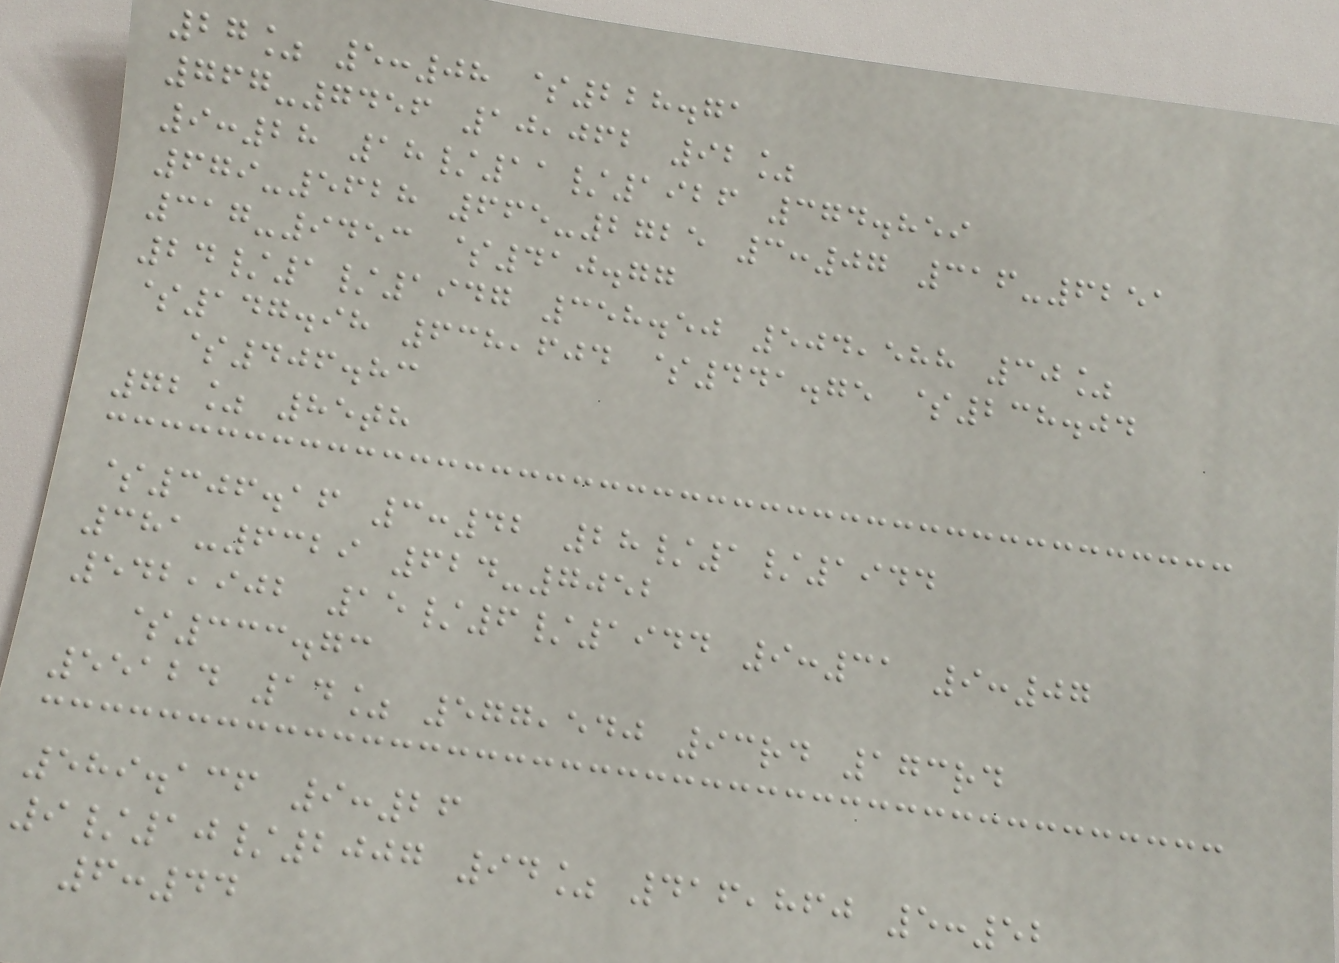27% 5:08 $228.71
767-7456 10,062 92%
9:28 18/11/1926 374.859
679-5628 665-2725 3:07 316-6251
317-9453 $410.77
24/1/1947 358.50 504,588 30%
$147.98 638,604 $441.75 $238.04
$406.83
72% 85th
$306.16 3:42 28/1/1944
381-6329 624-7052
542,902 15/6/1944 9:31 9:07
$333.73
55124 14% 577,540 93rd 173rd
589.136 9:26
9/10/2007 94% 416,860 5:52
6:44
